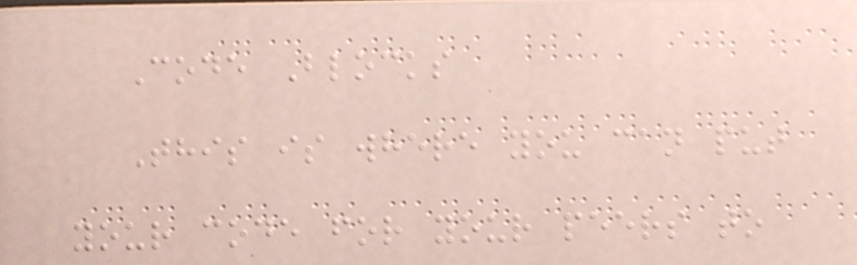Code Blocks
This is where you can put
your code for your peers to
